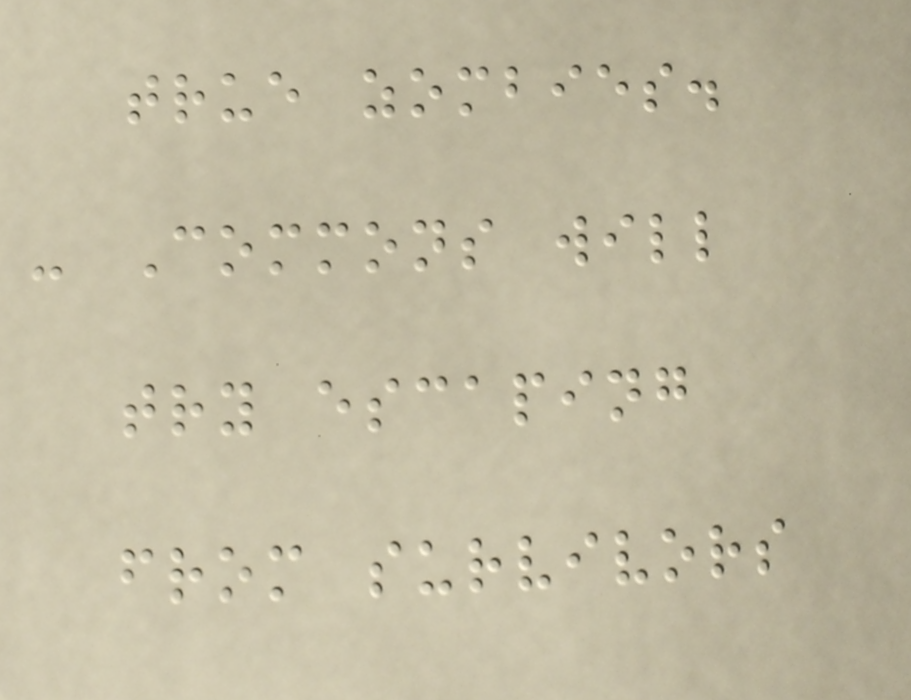true zombies.
- Commons will
try escaping
from survivors
